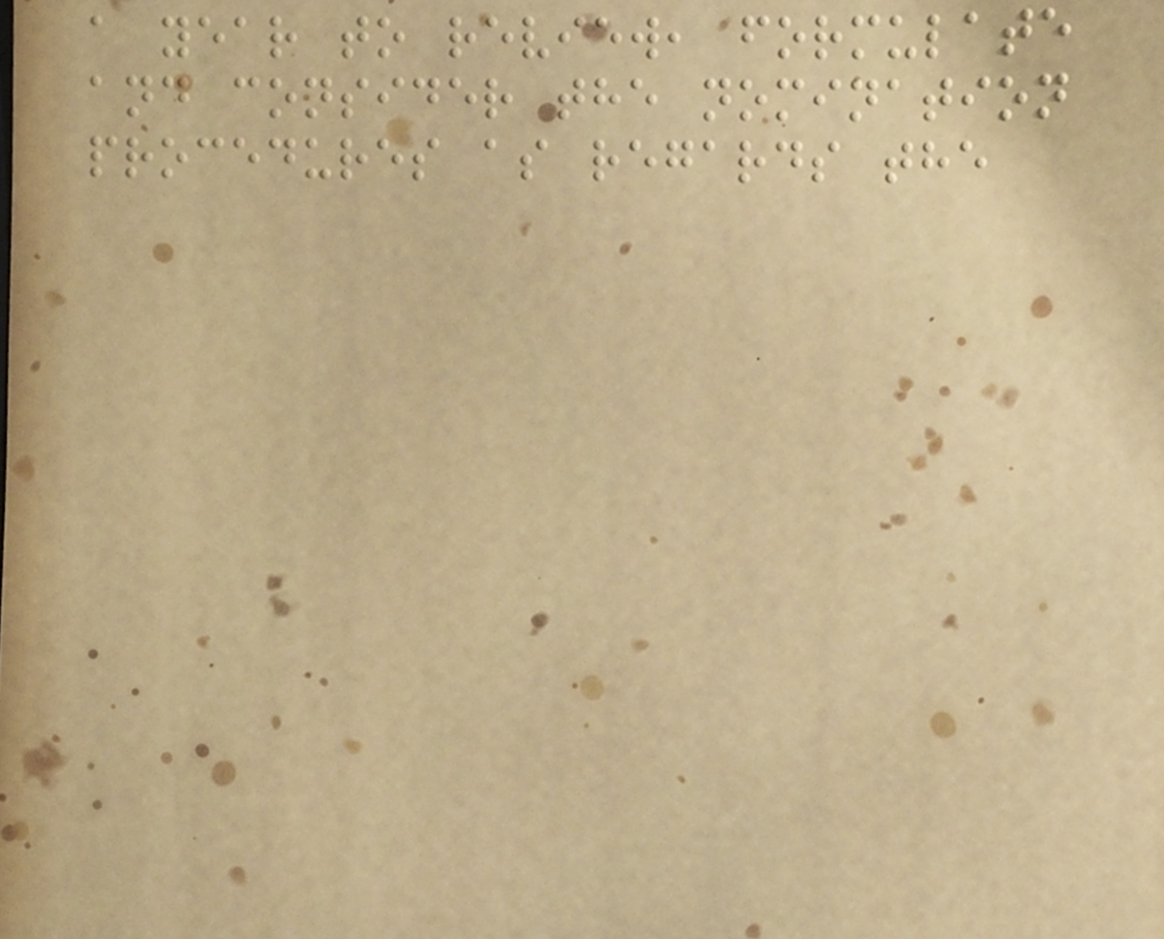a year to review, formulate
and consider the nomination
procedures as regards the
